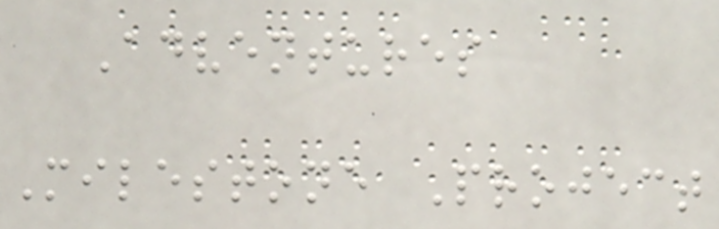Adventures
Milestone Project
